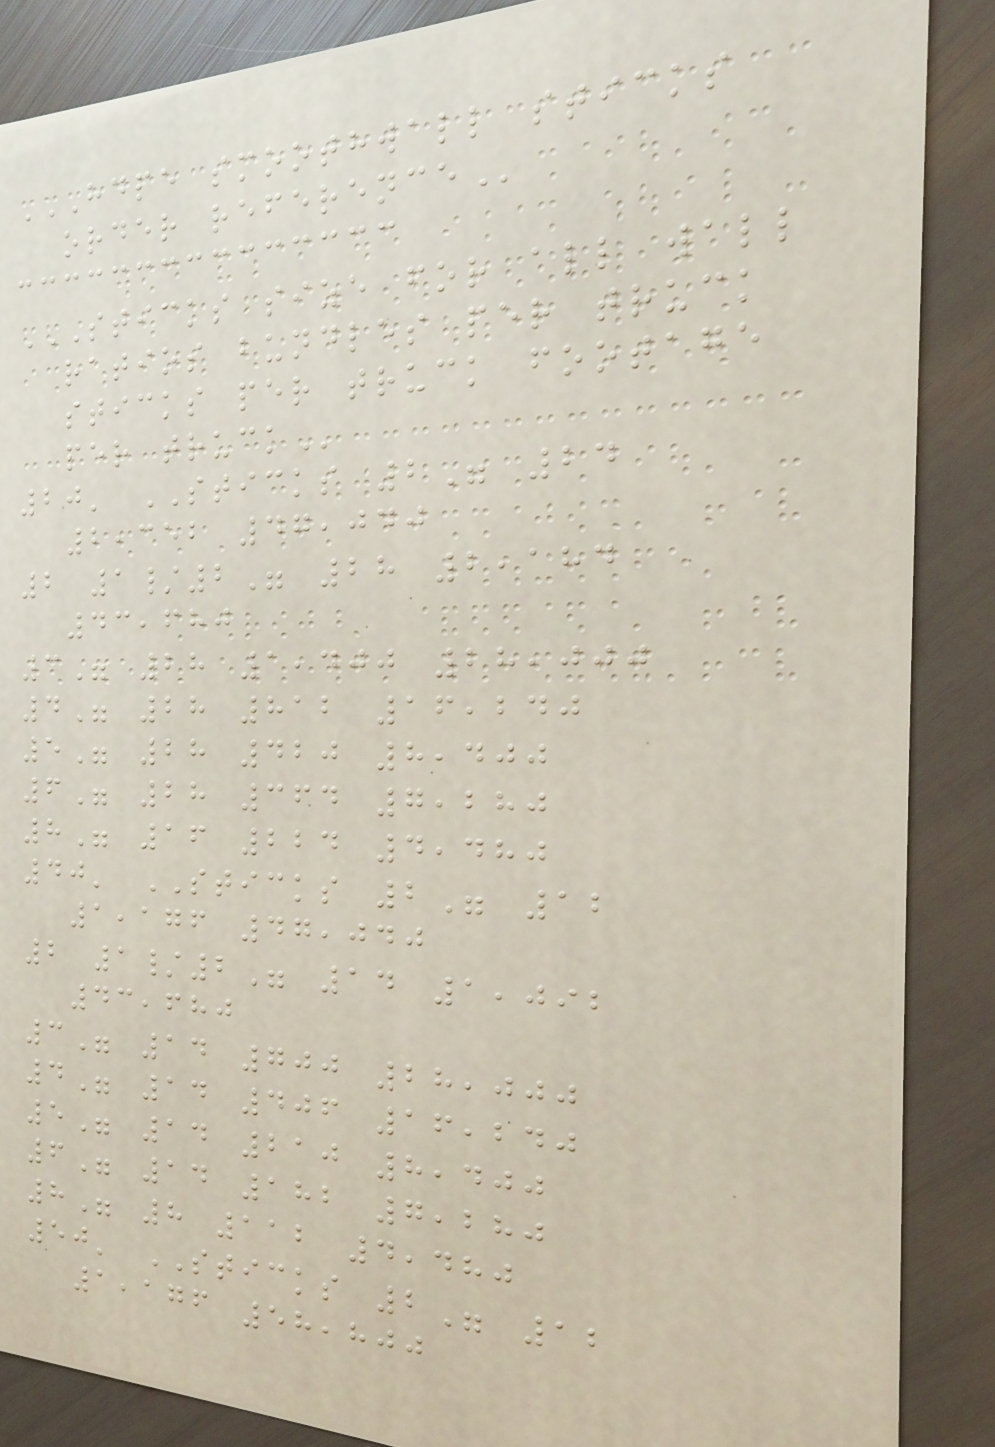HDPE SMOOTHWALL STICKS
ORDER REFERENCE
STICKS SIZE FOR ALL WALL
RATIOS BUNDLES PER TRUCK
STICKS PER TRUCK FOOTAGE
PER TRUCK
20' STICKS 2" 24
2,352 47,040
2 1/2" 28 2,184
43,680
3" 28 1,400 28,000
4" 28 812 16,240
5" 28 420 8,400
6" 28 364 7,280
8" 16 224 4,480
40' STICKS 2" 12
1,176 47,040
2 1/2" 14 1,092
43,680
3" 14 700 28,000
4" 14 406 16,240
5" 14 210 8,400
6" 14 182 7,280
8" 8 112 4,480
50' STICKS 2" 12
1,176 58,800
